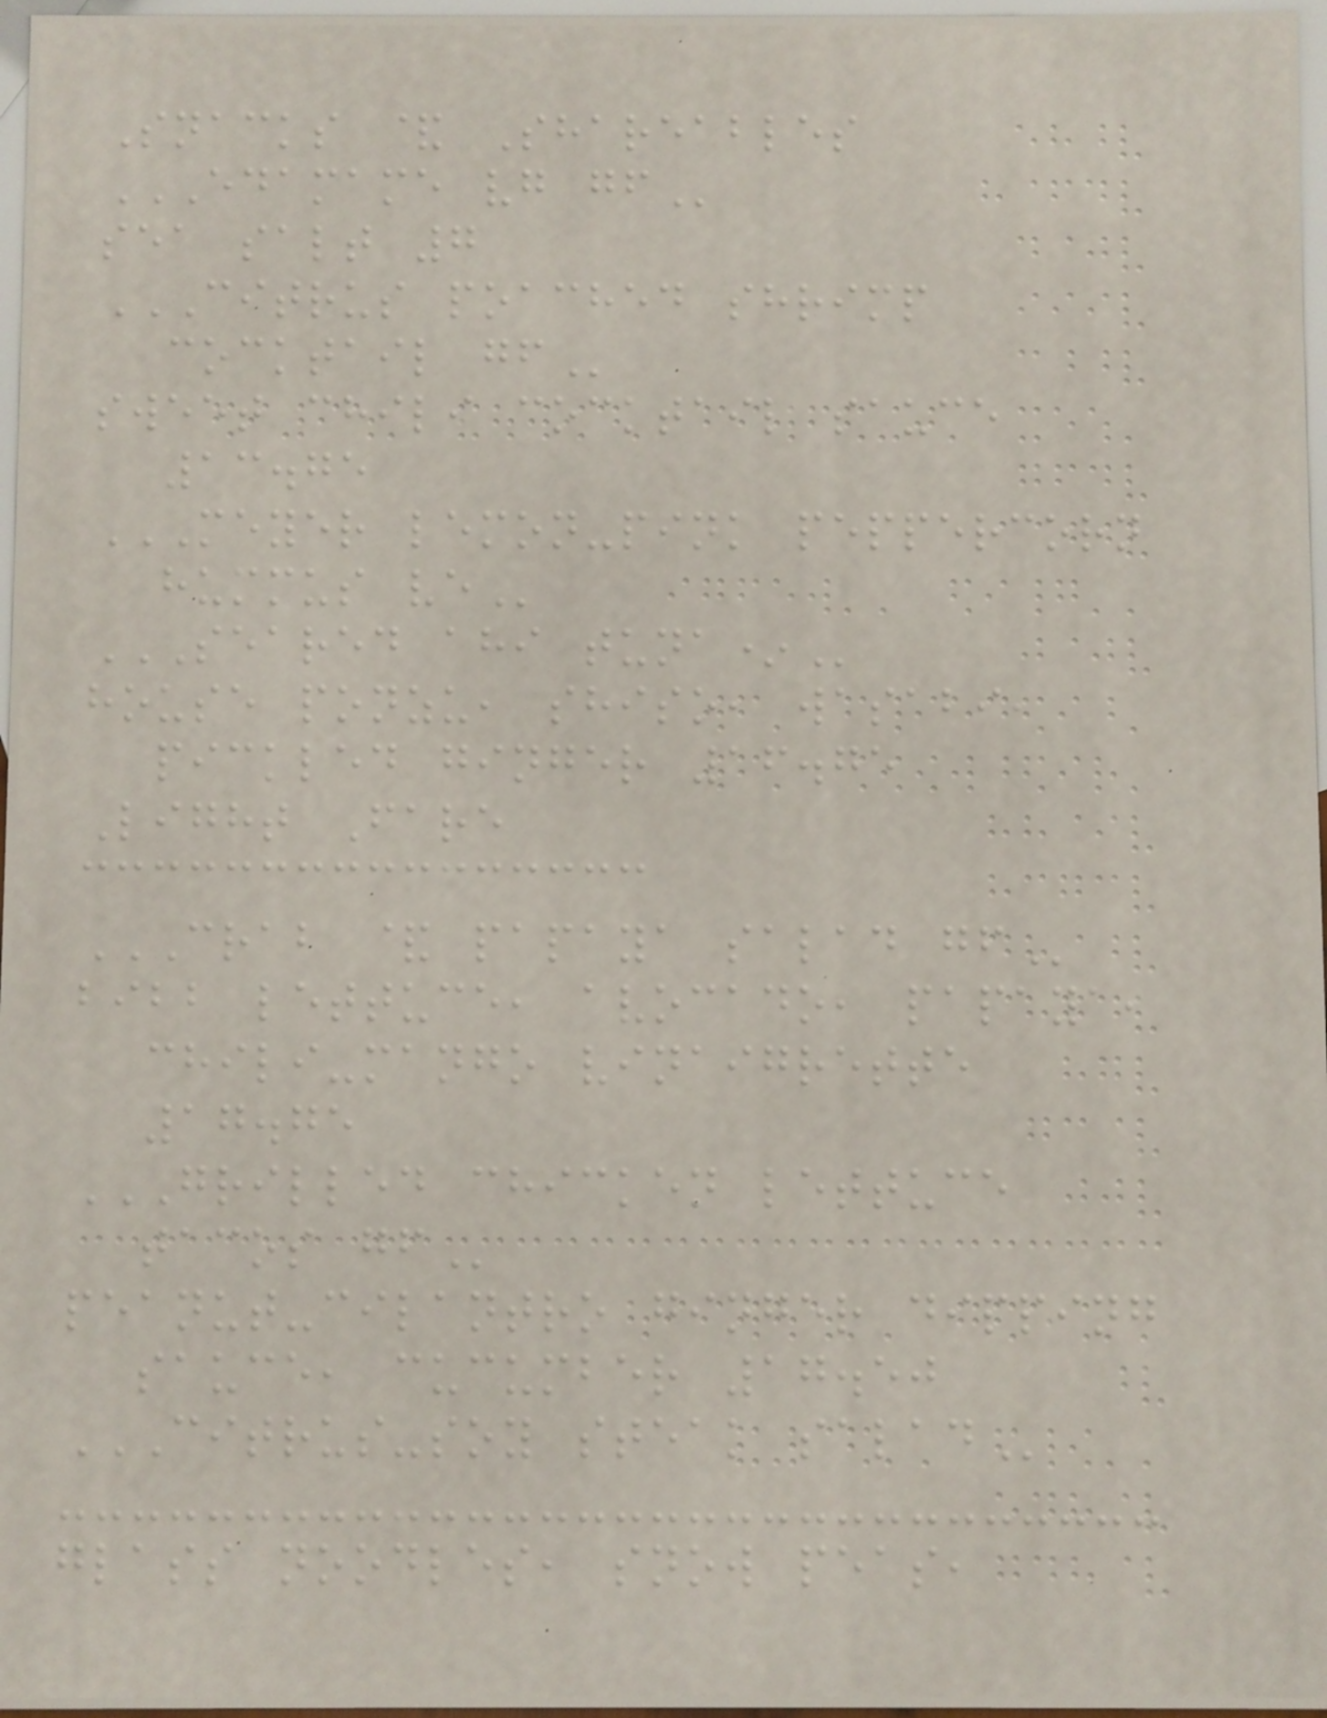Snacks & Shareables
EDAMAME VG GF
sea salt 7
CITRUS POACHED SHRIMP
COCKTAIL GF
sweet chili cocktail sauce
13.75
MEYER LEMON-PINK PEPPERCORN
HUMMUS VE
SEARED AHI TUNA*
house ponzu, shiso, wasabi,
pickled ginger 16.75
Light Fare
CRAB & PAPAYA SALAD GF
bibb lettuce, avocado, papaya,
chili-mango vinaigrette
17.75
GRILLED CHICKEN LETTUCE
TACOS GF
peanut-cilantro ginger dipping
sauce, cucumber 17.50
CITRUS-SOY STEAK SALAD
glass noodles, snow peas,
